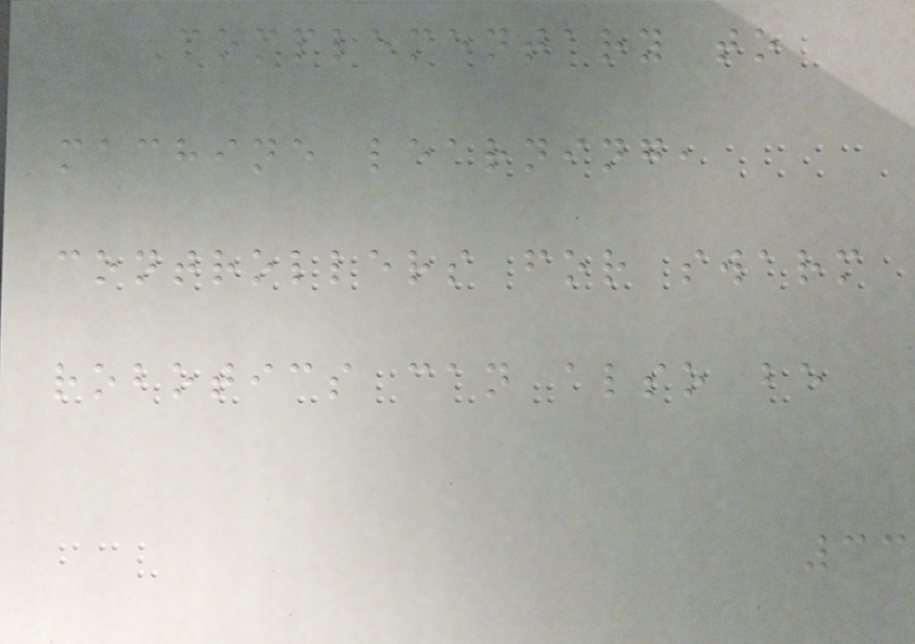Complementary to
machine learning,
controllers for swarm
robotics can also be
33
